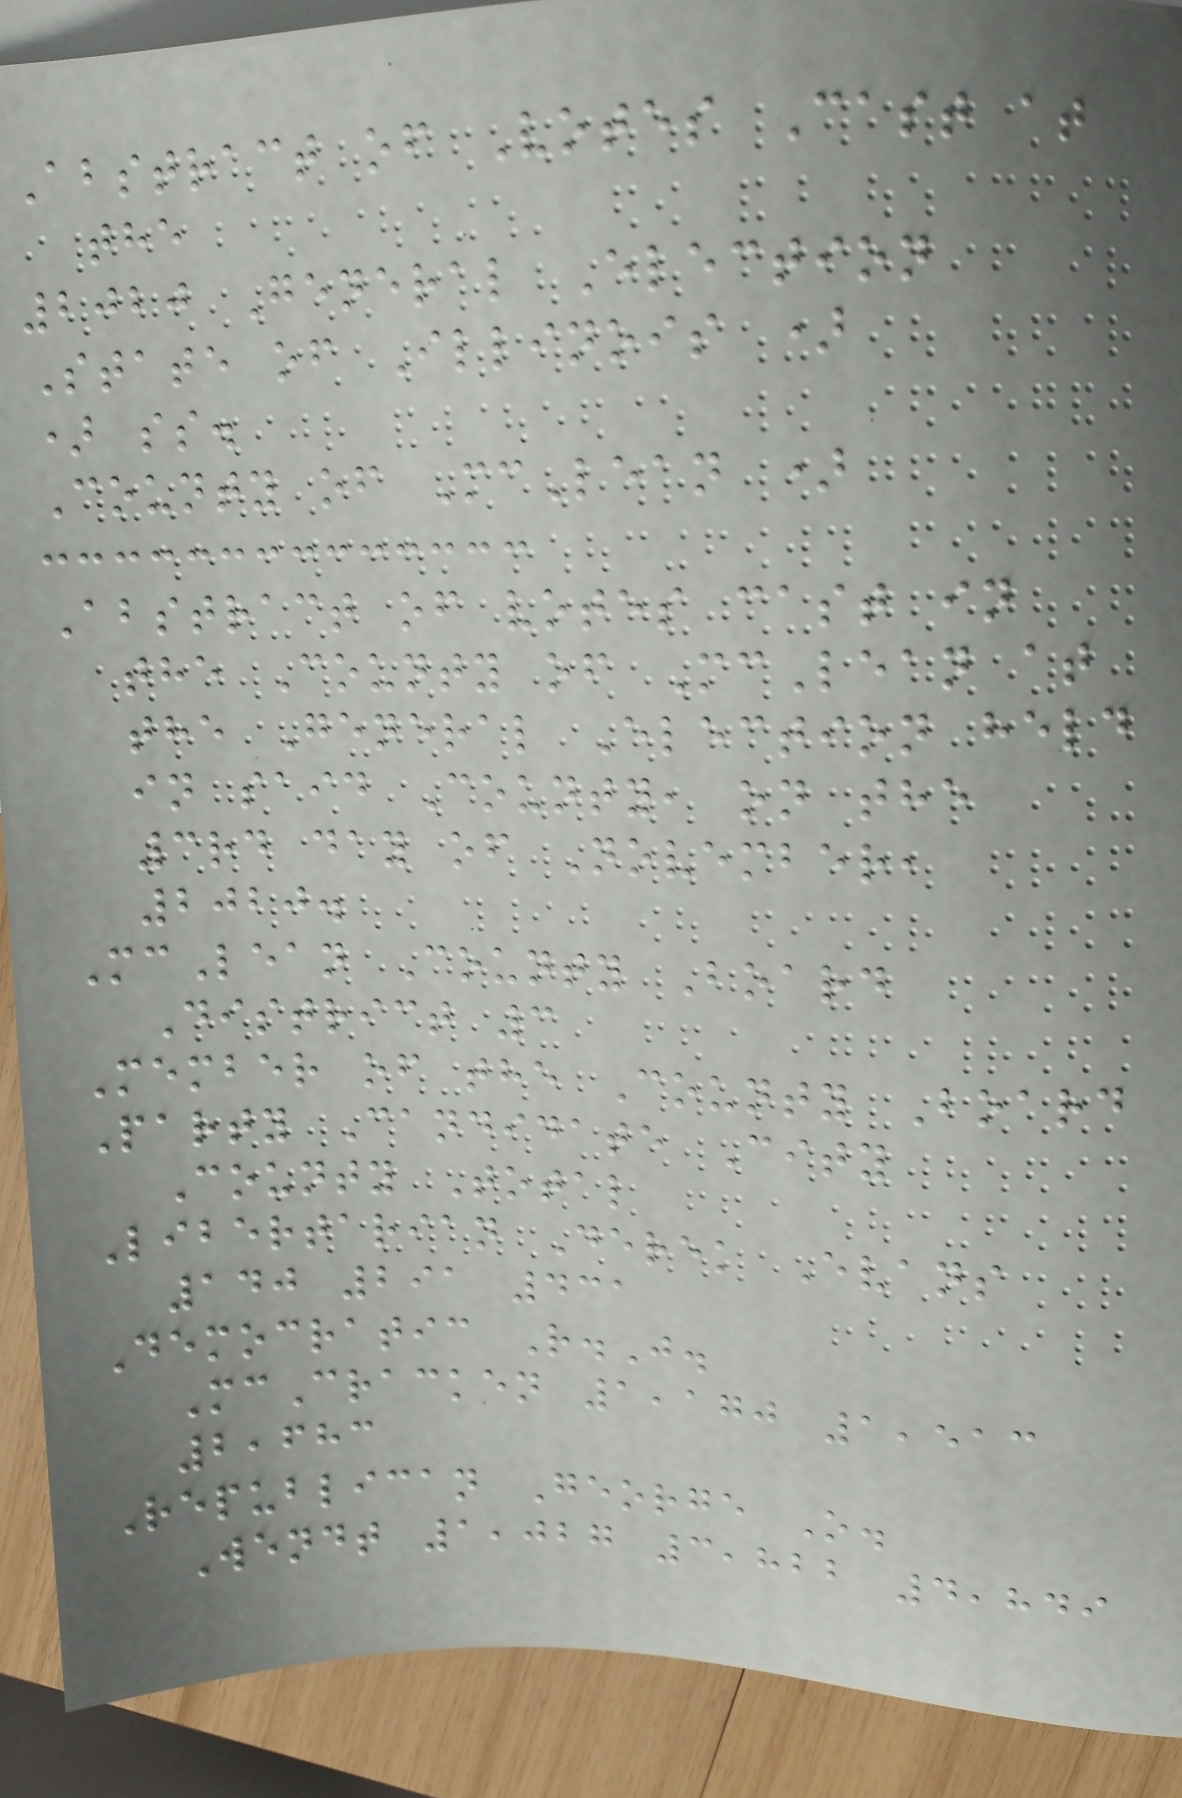Abstract of Votes Cast at
the
2020 General Election
State of Illinois )
) ss.
County of McLean )
Abstract of votes cast in
the County of McLean at
the General Election held
in said County, on the
3rd day of November,
2020.
McLean County Board
District 3
Member of the County Board
Party Candidate City
County Total
Libertarian Derek Evans
140 291 431
Democratic R.J.
McCracken 1,170 1,513
2,683
Republican George O.
Wendt 1,027 3,822 4,849
